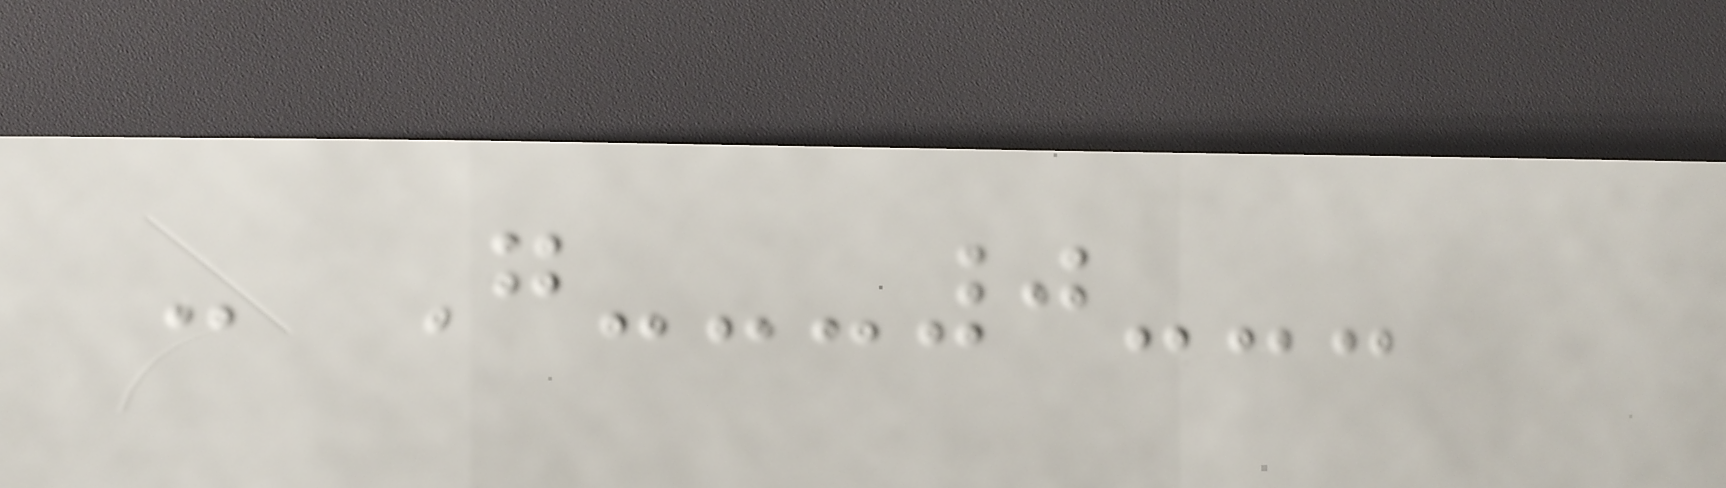- G---0---
